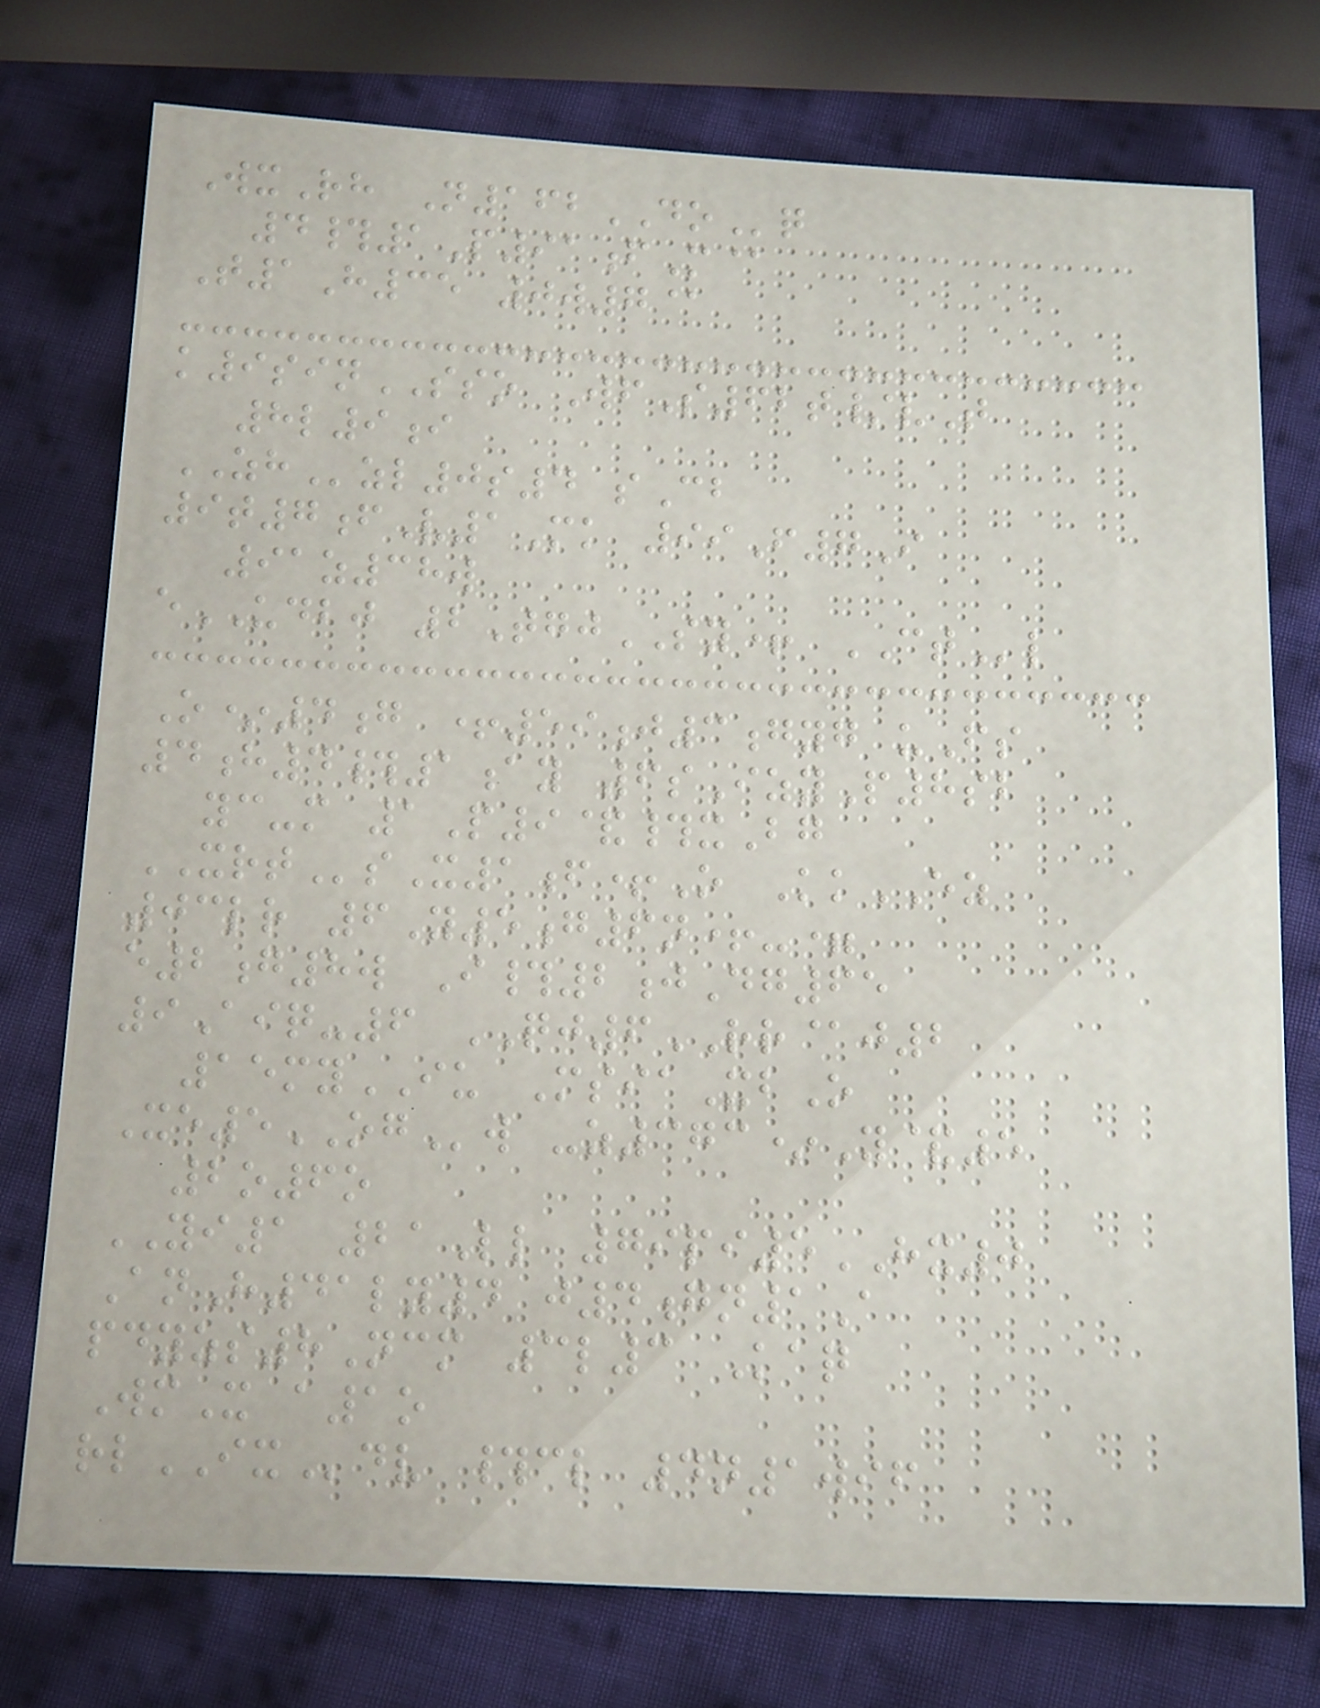WxRh N162DOq
4#1P91fM@
T1H35 0w7@
k9sinSSO WfS62t/vT
8l9i
ZHzl0s4 sCb
9t7fV1Mk 99F7I
91z38w
eUDBJ 2TgjSY+ CTl
O*4g +59j3gyg uFs
4h4#1ay 6sIzyP8sb
yc-m 1P9&#xBg
XRTsX1f+O KkEZ
03lr 6Y5g6n+-=
e2g8w I#2jDg65
9Aiq-6 QJ6RR@j2
15myIU MsiaXbO
Xe5OGw -z373*Y&5
2o6o
YI1 21Ll 79pi5HX0
AnH41ly4 j4gn1A
pdyzs8Ncm 3l3 Kaq
WmX a1o
rlIXdv #cl 4n1wif
